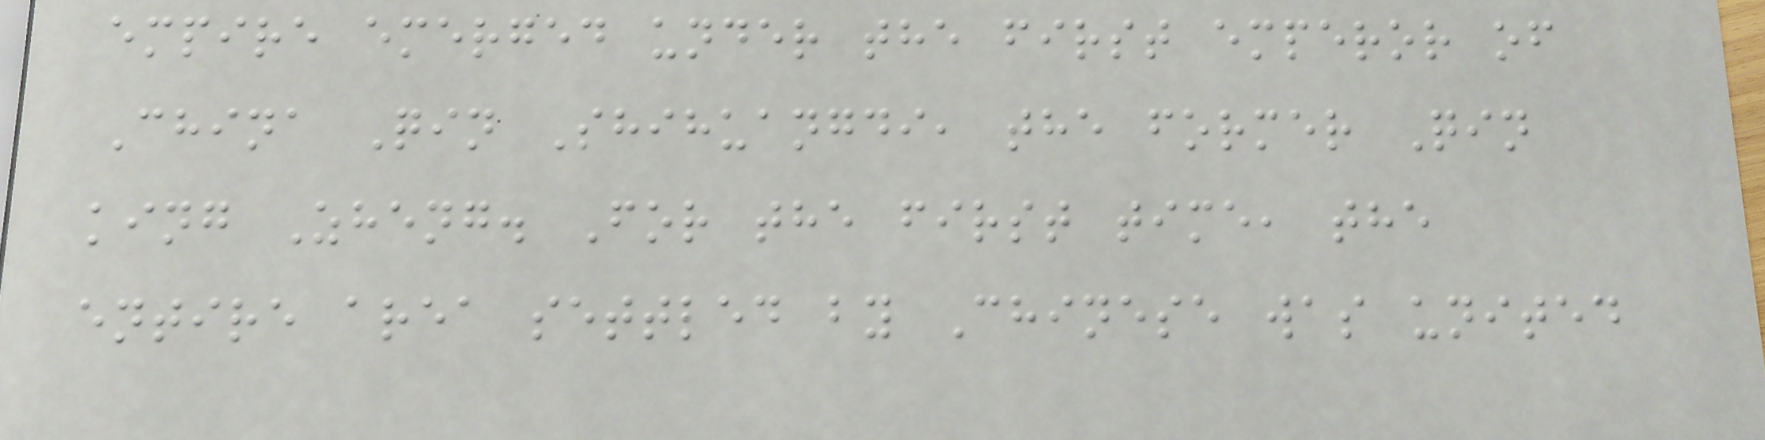empire emerged under the first emperor of
China Qin Shihuangdi, the former Qin
king Zheng. For the first time, the
entire area settled by Chinese was united
